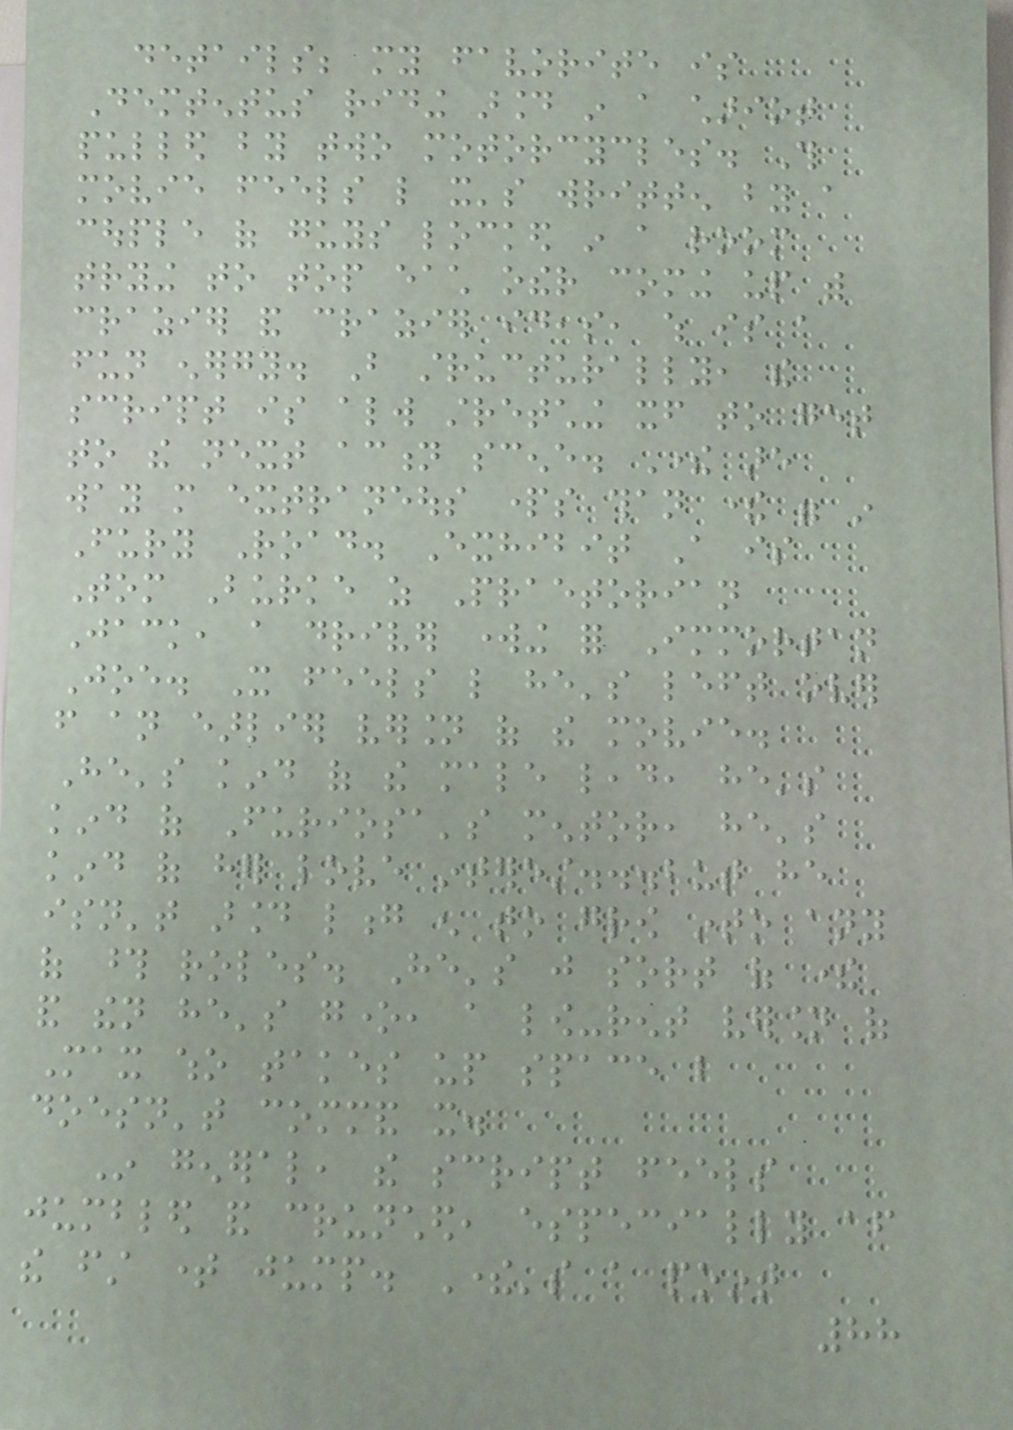details; my favorite is
Demtentus riding around in a chariot
pulled by two motorcycles. This
movie feels like it's written by a
couple of guys locked in a room
trying to top each other coming up with
crazier and crazier ideas, which is a
fun energy. But structurally, the
script is always stretching itself to get
to the next action scene. There are
way more extraneous parts than there were in
Fury Road. Exhibit A is
Tom Burke as Praetorian
Jack, a driver working for Immortan
Joe. It feels like he's left over
from an earlier version of the movie.
He's kind of the male lead, he's
kind of Furiosa's mentor, he's
kind of her love interest...but he
isn't around long enough to grow into any
of those roles. He's just sort of there
and then he's gone, a low-rent version of
Max who takes up space but
doesn't command it.
In general, the script feels
jumbled and crunched, especially after
the first time jump. There's a point
88
